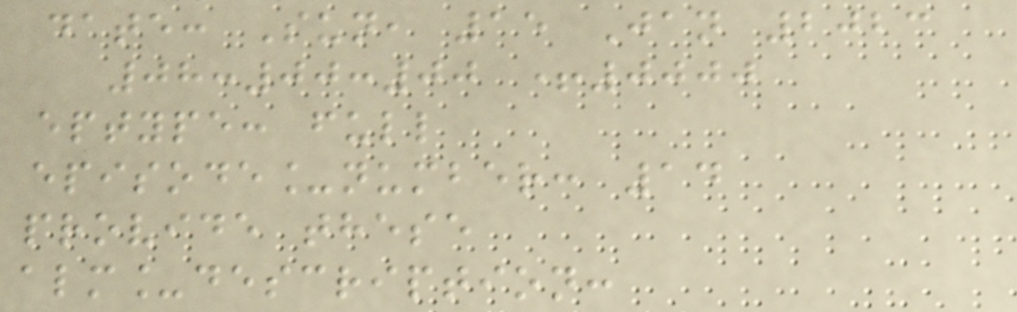date: Sun, 15 Jan 2023
08:00:00 +0000
eptype: full
episode_number: 14
provide these
alm_description:
